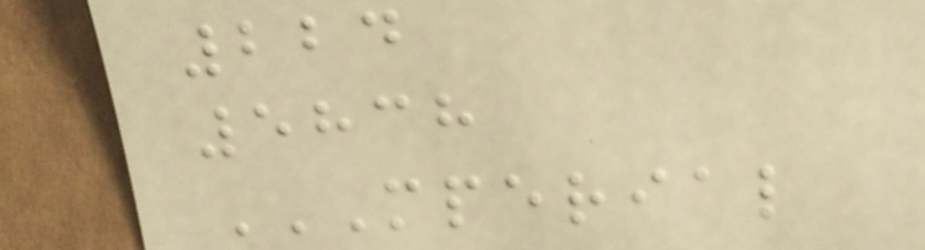224
5838
MPERIAL
